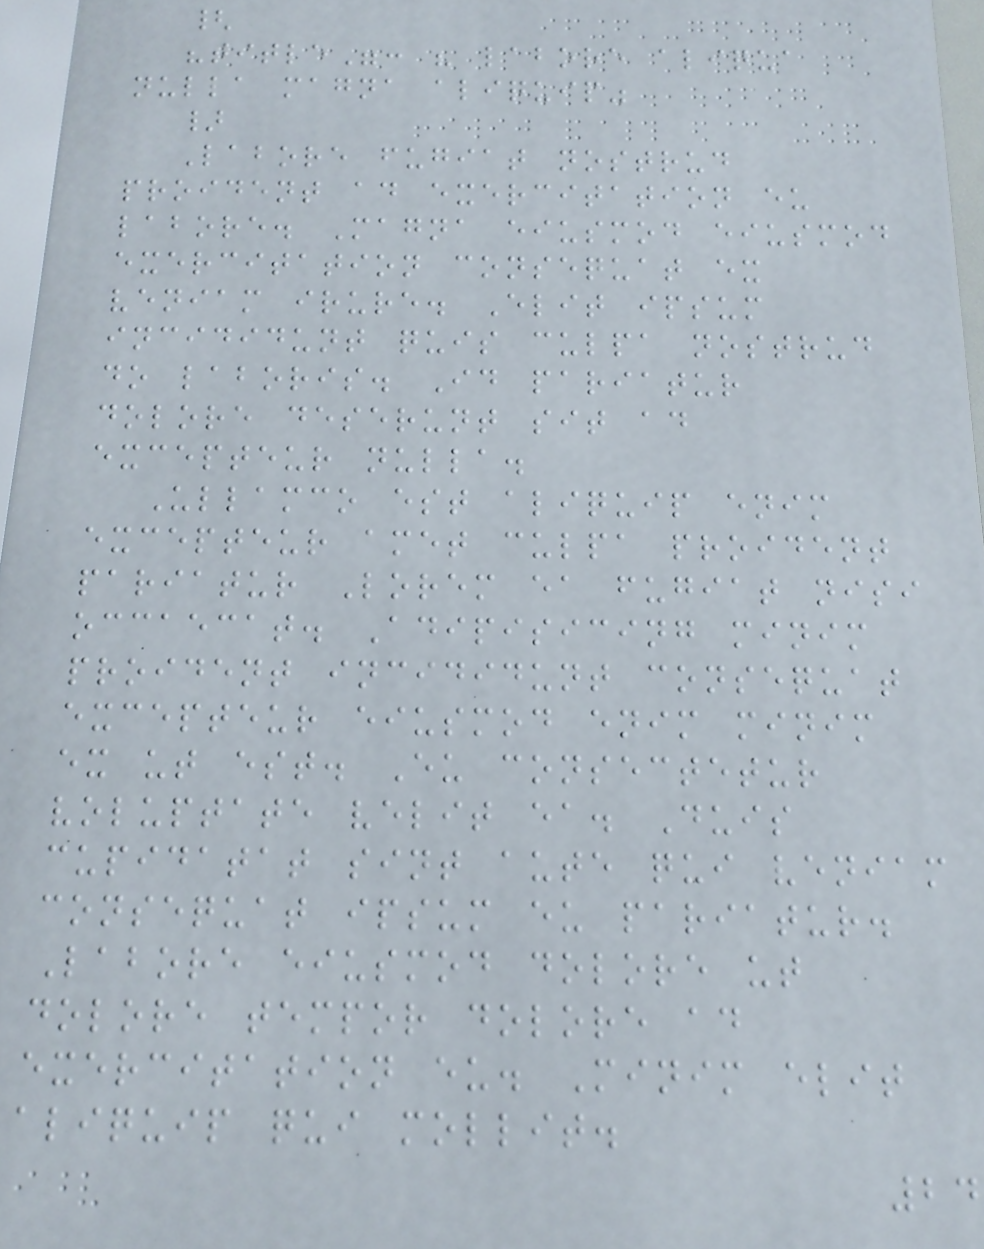{
"title": " labore aliqua
nulla magna aliquip"
}
Labore fugiat nostrud
proident ad exercitation eu
labore. Magna eiusmod eiusmod
exercitation consequat ex
veniam irure. Elit ipsum
incididunt quis culpa nostrud
do laboris. Id pariatur
dolore deserunt sit ad
excepteur nulla.
Ullamco est aliquip enim
excepteur amet culpa proident
pariatur Lorem ea fugiat nisi
occaecat. Adipisicing minim
proident incididunt consequat
excepteur eiusmod enim minim
ex ut est. Eu consectetur
voluptate velit ea. Duis
cupidatat sint aute qui veniam
consequat ipsum eu pariatur.
Labore eiusmod dolore ut
dolore tempor dolore ad
exercitation eu. Minim elit
aliquip qui mollit.
24
